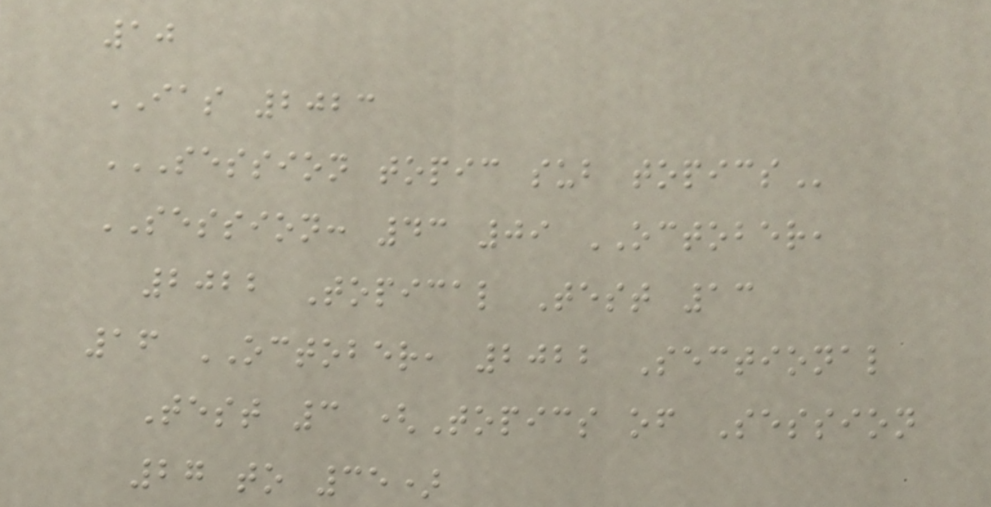10
IAS 2023
SESSION TOPIC SUB TOPICS
SESSION: 43 09 OCTOBER,
2022 Topical Test 13
16 OCTOBER, 2022 Sectional
Test 3 (Topics of Session
27 to 35)
